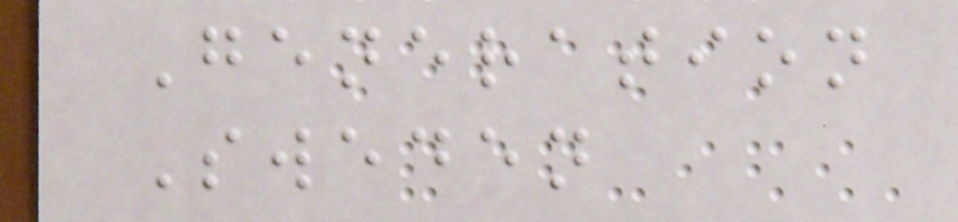Generation
Sweden
